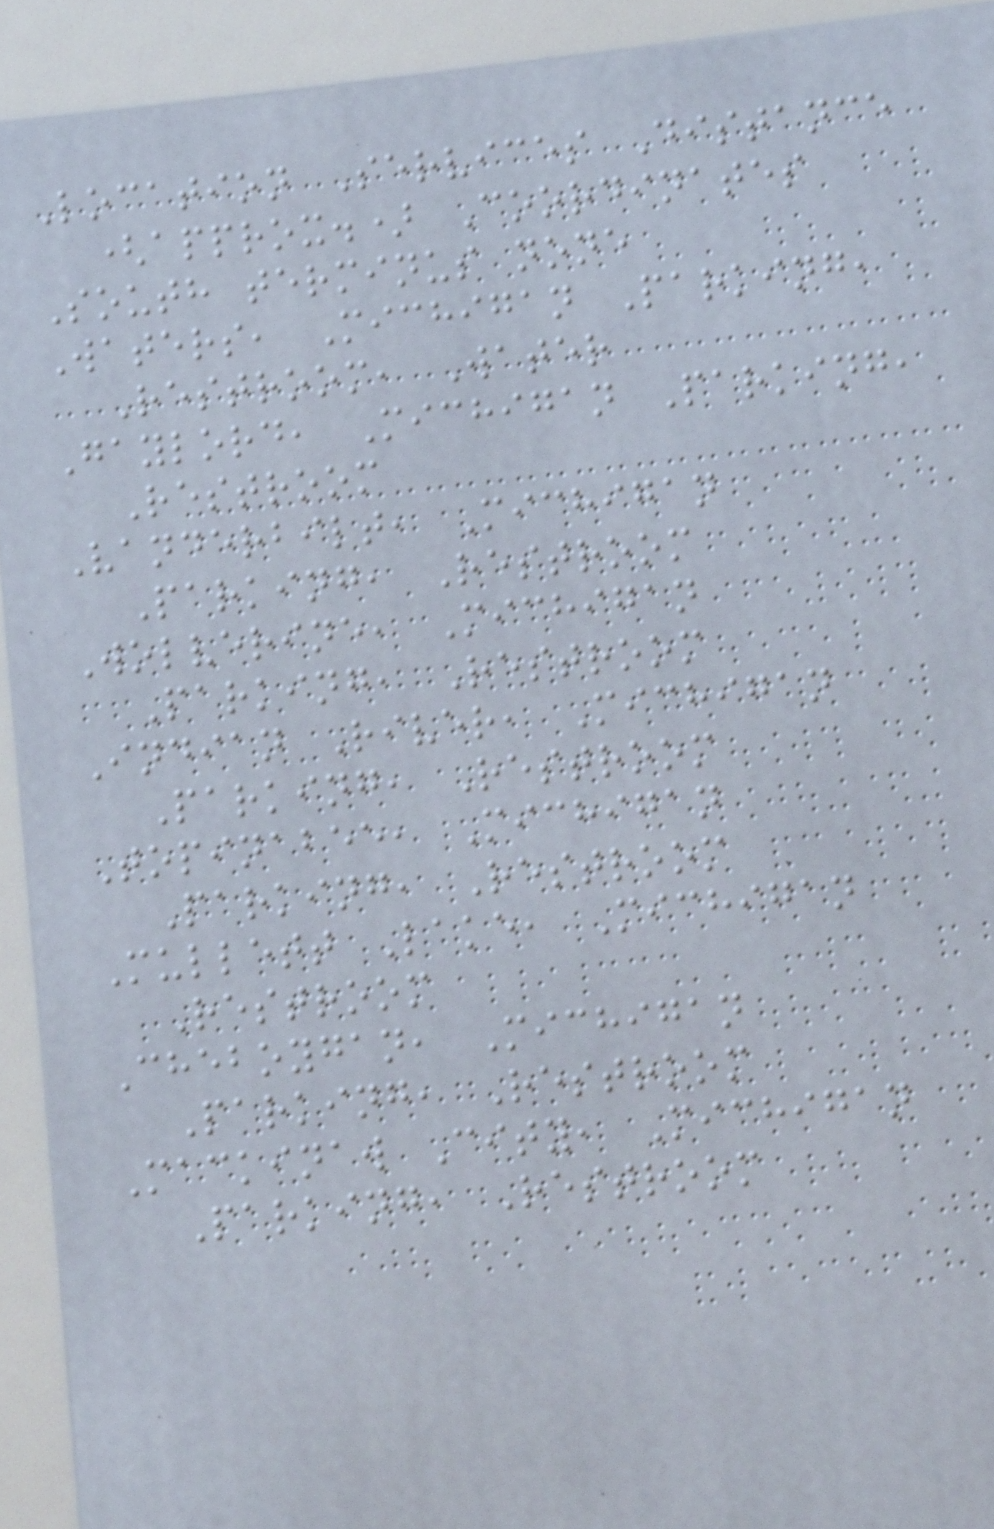Location Services Distance
(approx.) Coordinates
South terminus none
Waters, Michigan Parking,
Restroom, Water
Gaylord, Michigan Parking,
Restroom
Vanderbilt, Michigan
Parking, Restroom
Wolverine, Michigan
Parking, Restroom
Indian River, Michigan
Parking, Restroom
Topinabee, Michigan
Parking, Restroom
Mullett Lake, Michigan
Restroom
Cheboygan, Michigan
Parking, Restroom
Mackinaw City, Michigan
Parking, Restroom
